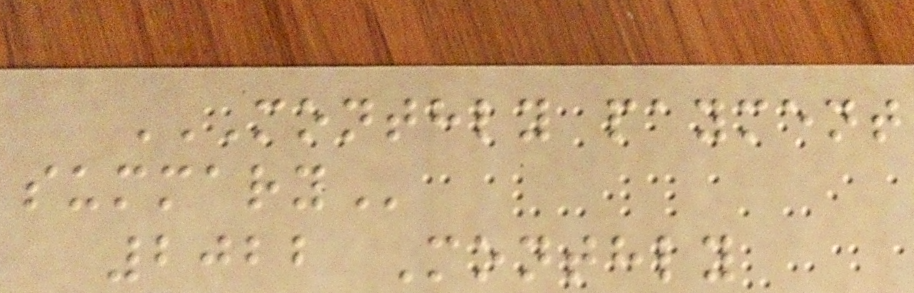MONTHLY PAYMENT
SUMMARY
2022 Monthly
